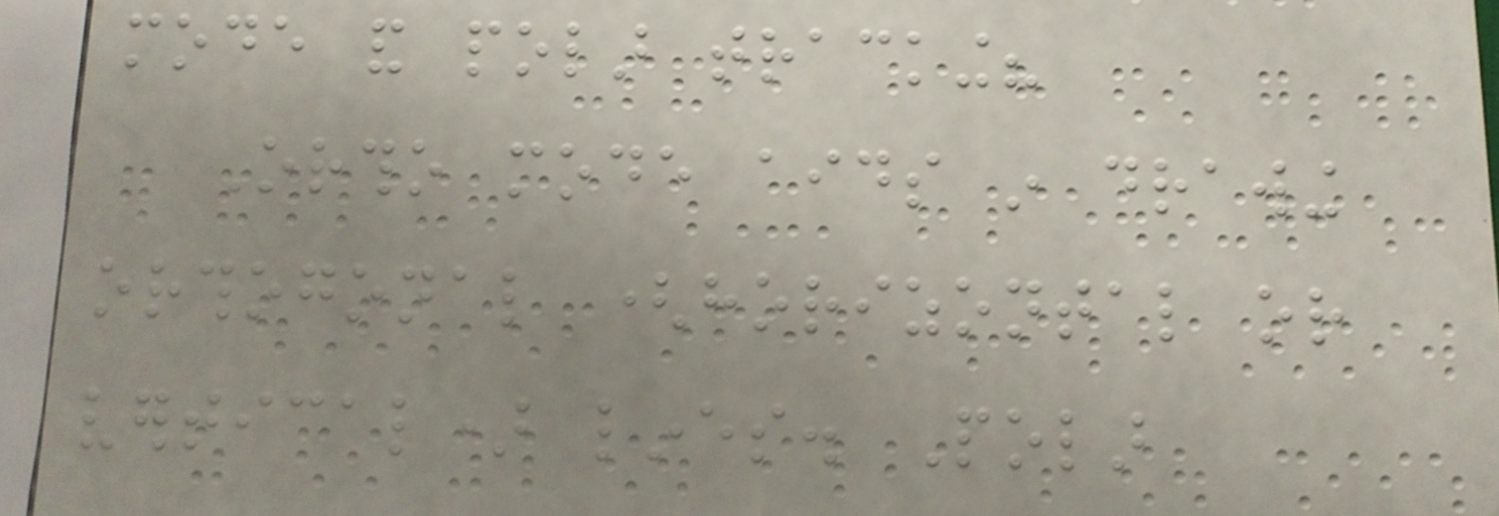mode and polar tracking?
Ortho mode aids in drawing
orthogonal (horizontal or
vertical) lines. Polar
